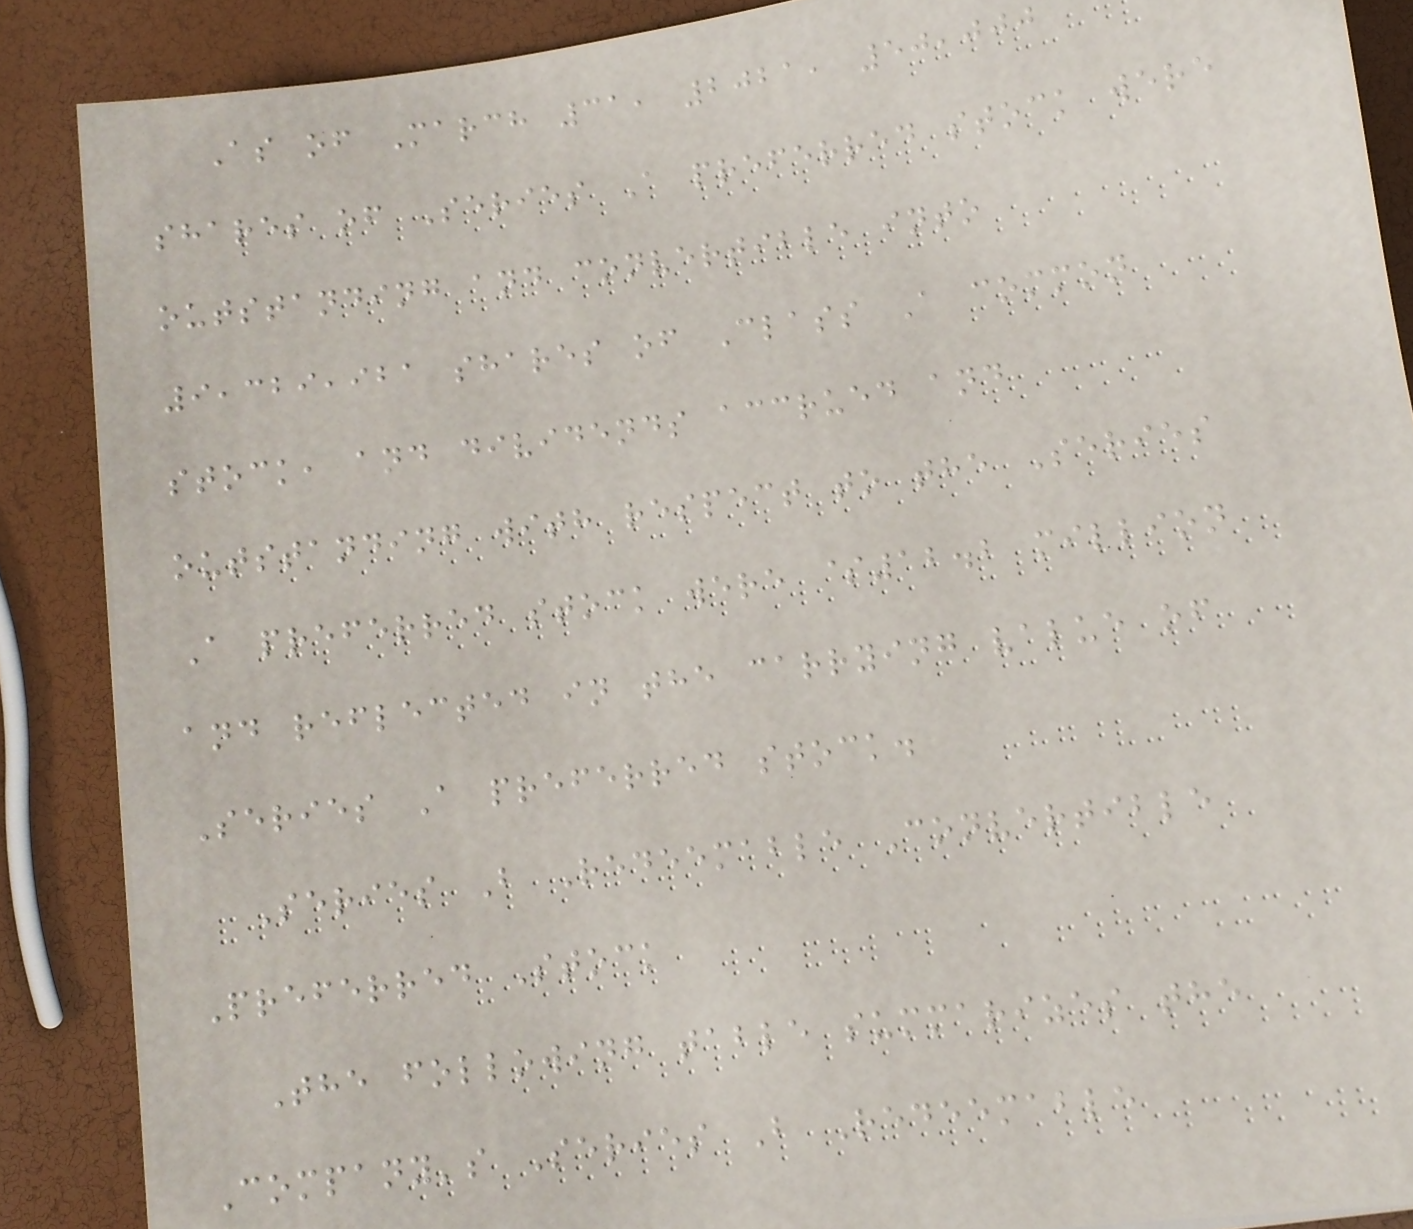As of March 31, 2021, 50,000
shares of Series A preferred stock were
outstanding and convertible into
9,329,921 shares of Class A common
stock, and dividends accrued and
outstanding with respect to the Series
A preferred stock were $12.2 million
and reflected in the carrying value of
Series A preferred stock.
Series B Redeemable Convertible
Preferred Stock
The following table summarizes the
Company's Series B Redeemable
